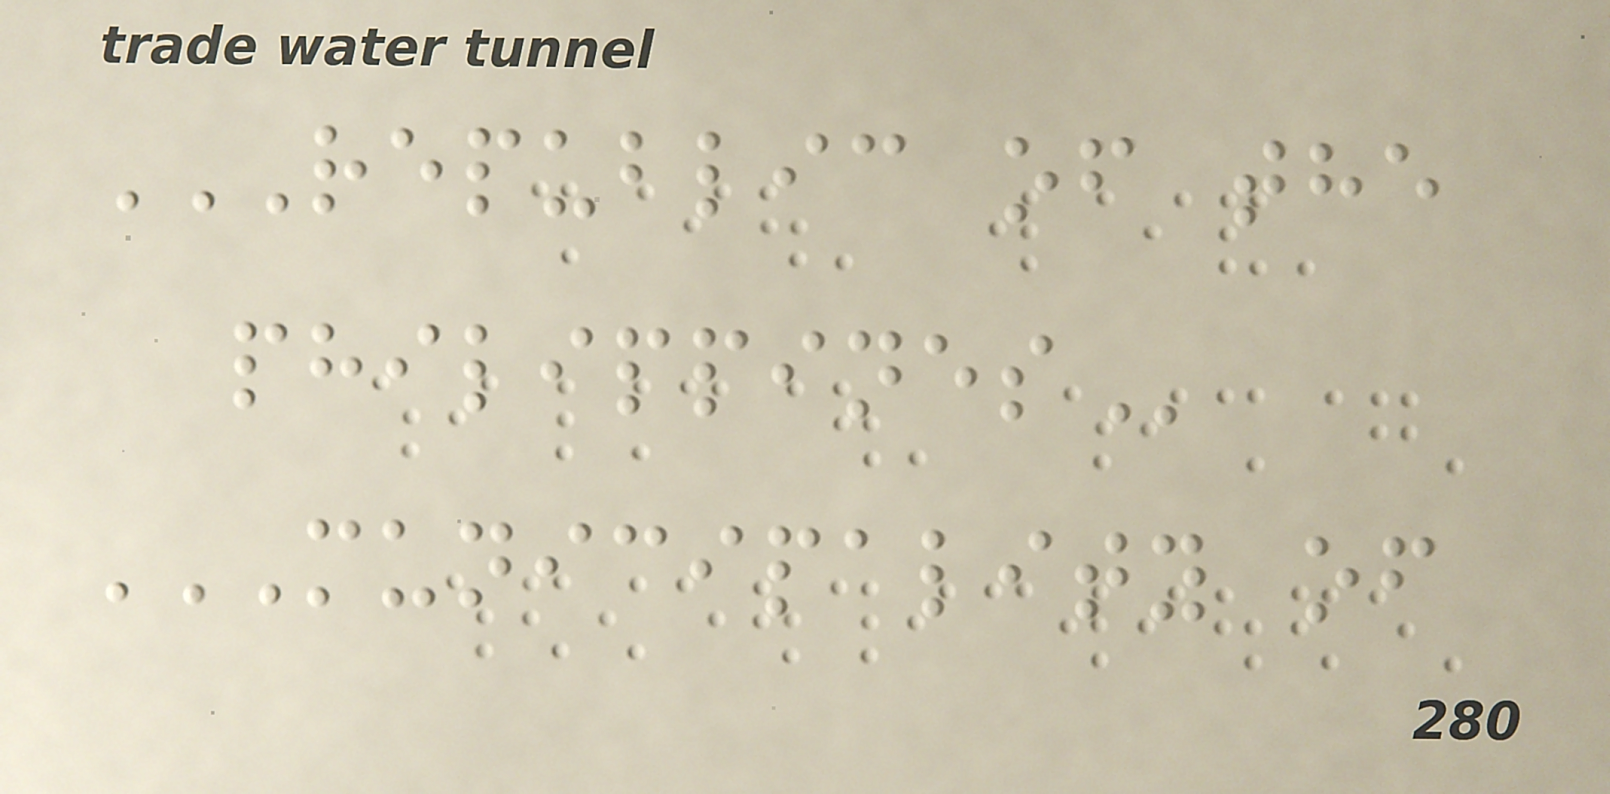REPUBLIC OF THE
PHILIPPINES
MUNICIPALITY OF
